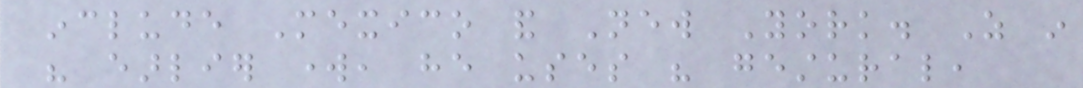include Mexico and New York. As in
his earlier work, he uses his gestural,
